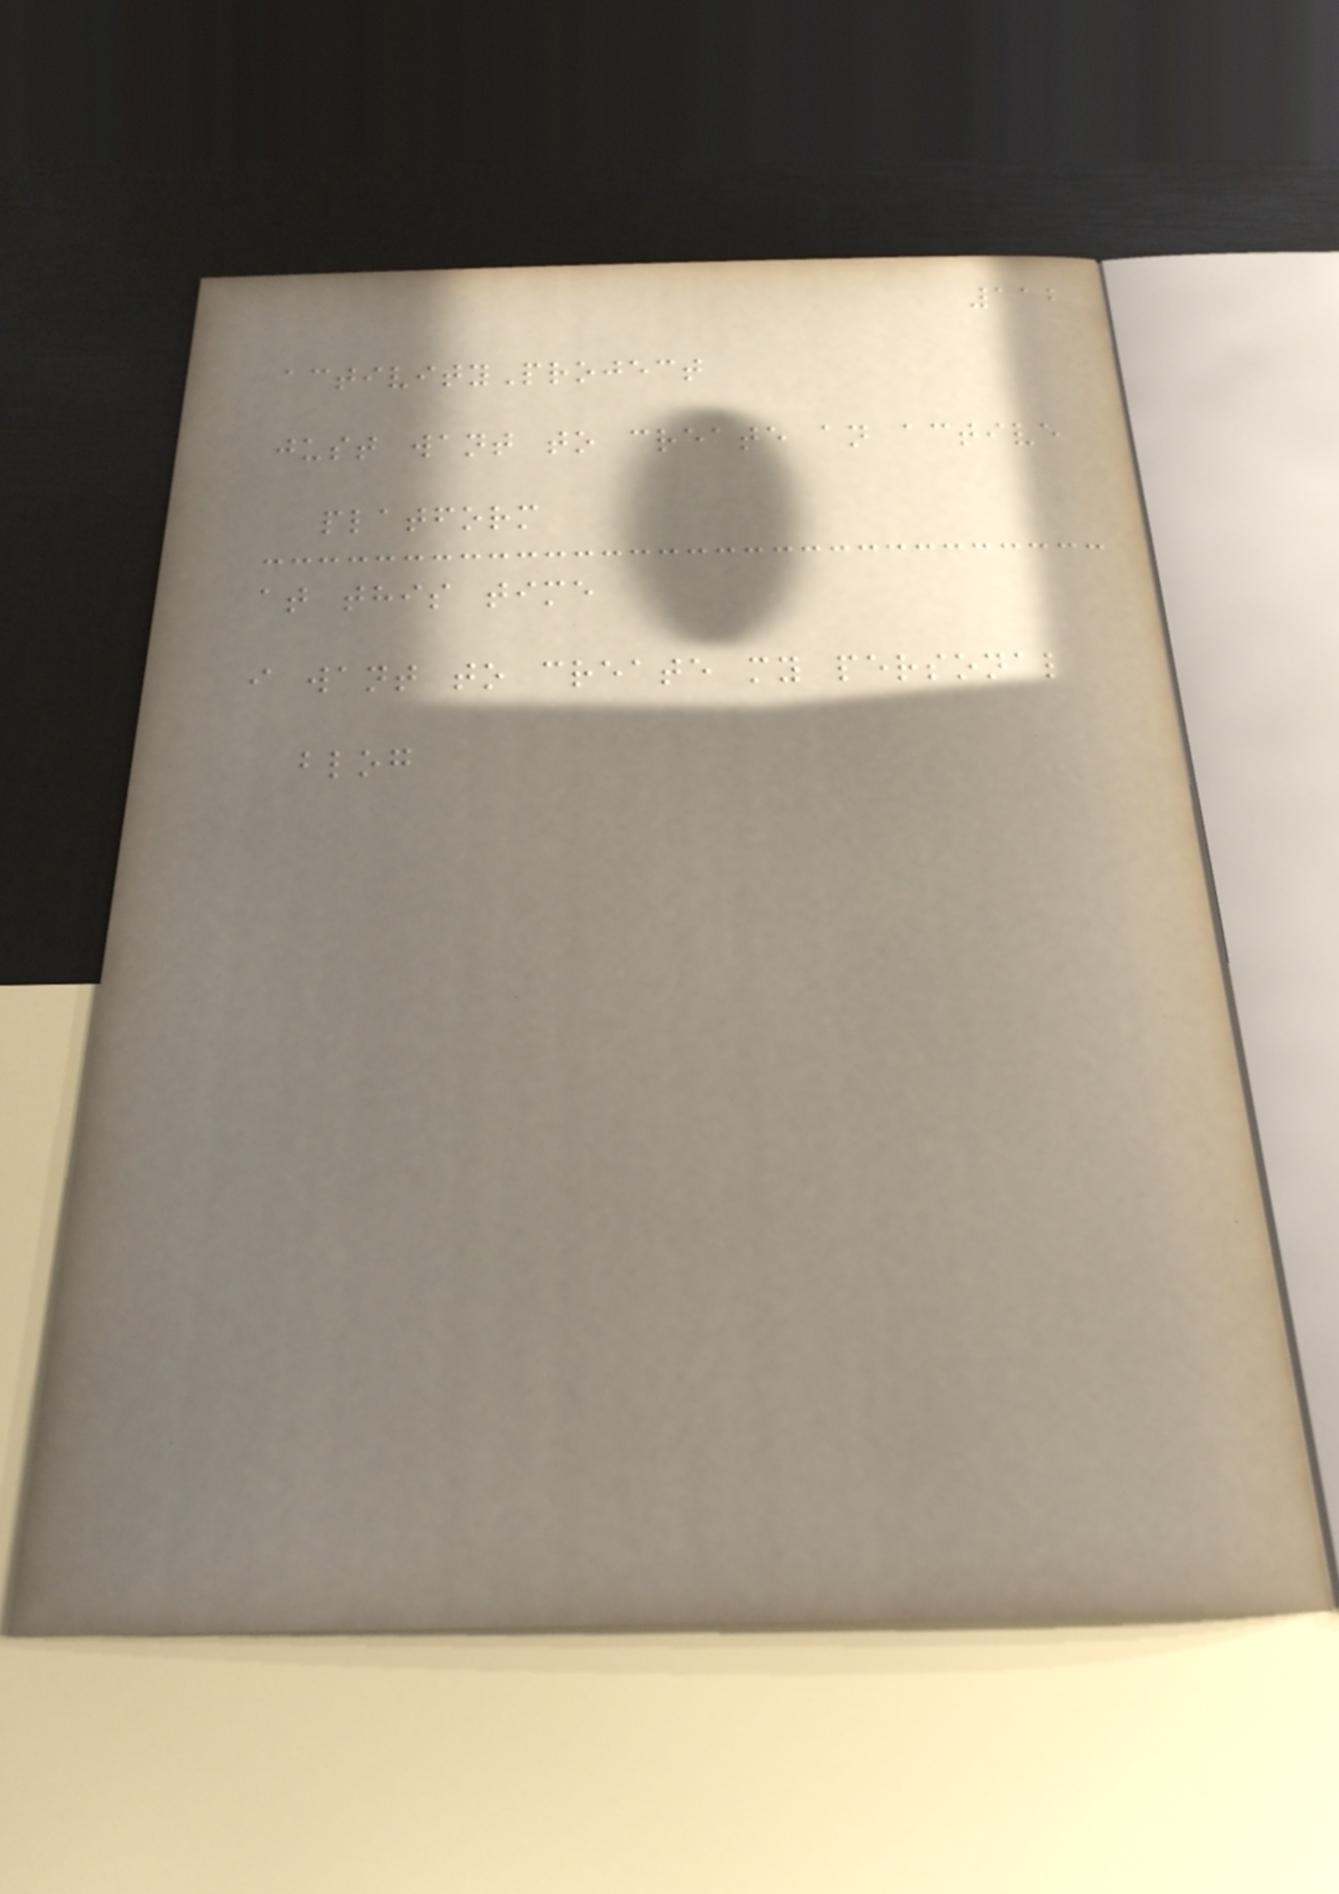112
activityProject
just want to create an active
platform
at this time
i want to create my personal
blog
